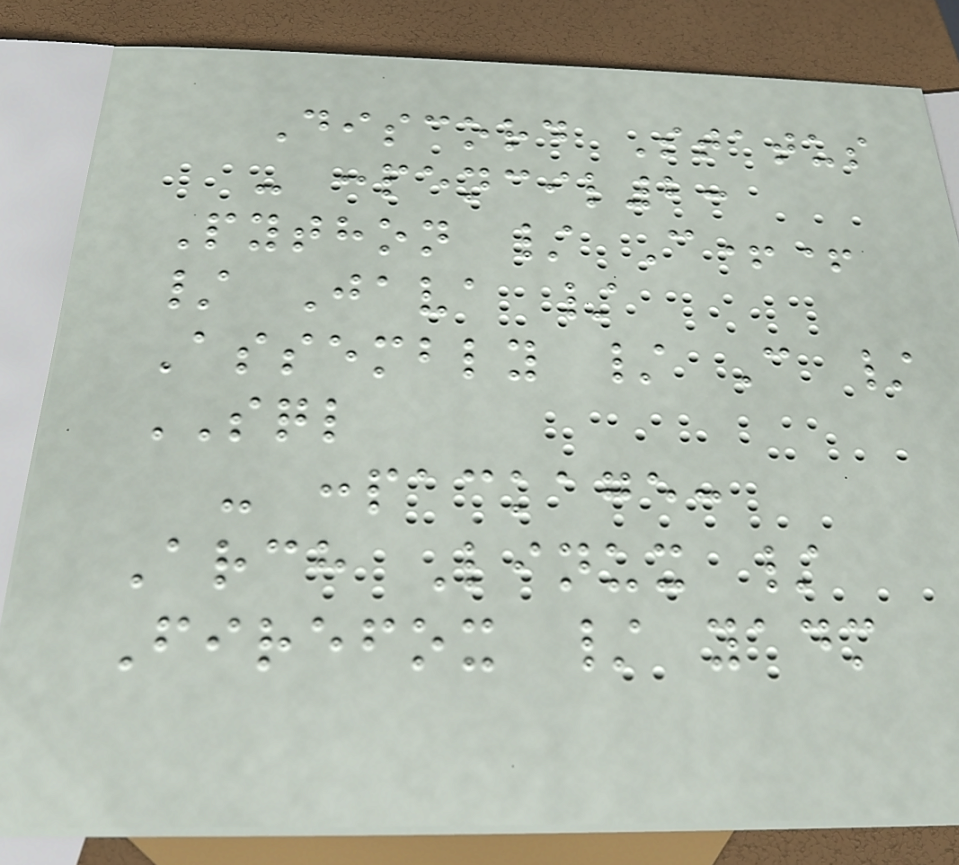Discord Status
- :pencil2:
Python / C++
/ Java /
Assembly / C /
SQL
- :package:
Arch Linux /
Firefox / yadm
